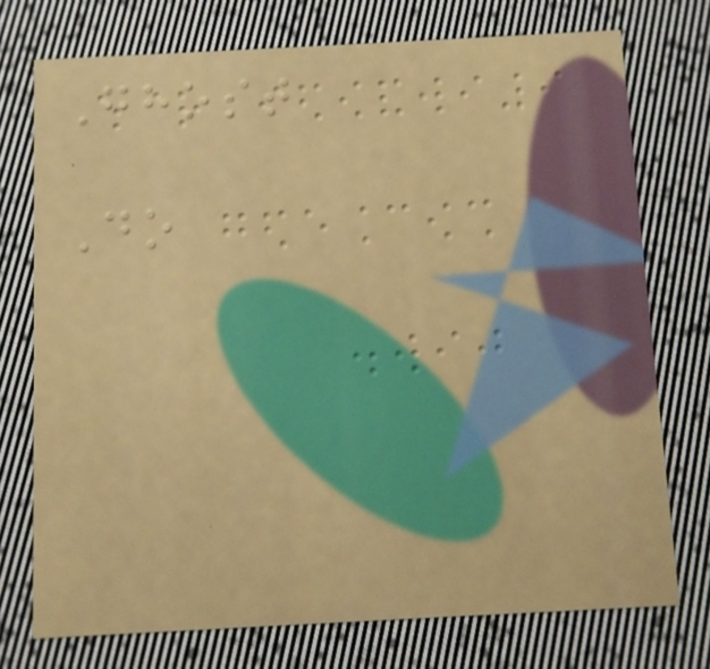Ghost
Do
